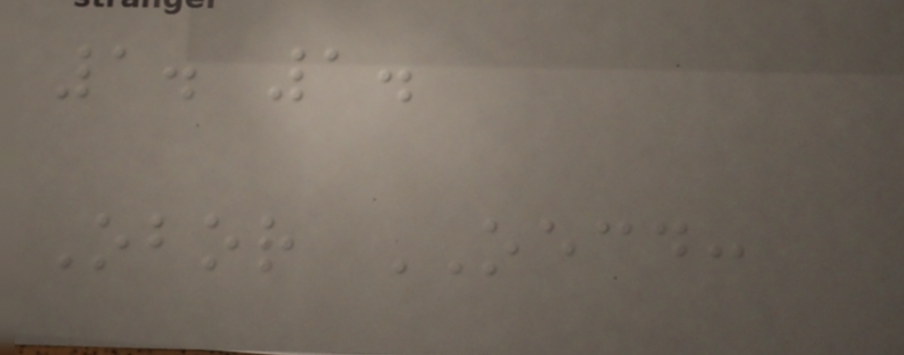1. 1.
Obor OECD:
